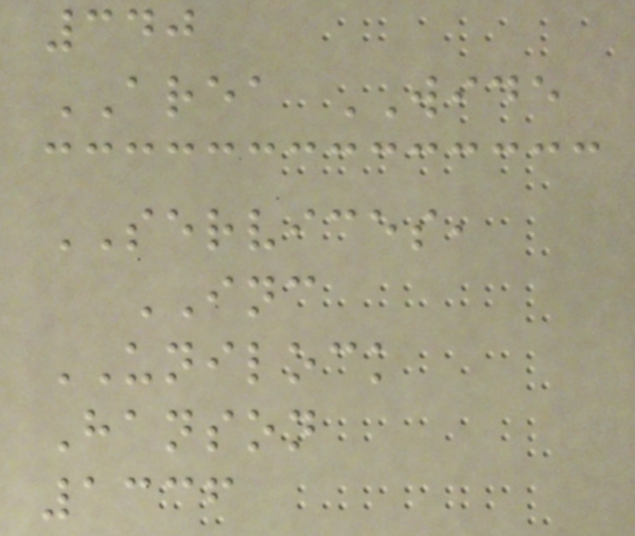340
AREA WIDE
SERVICES,
INC
UNILOCK
Hanson
1336
